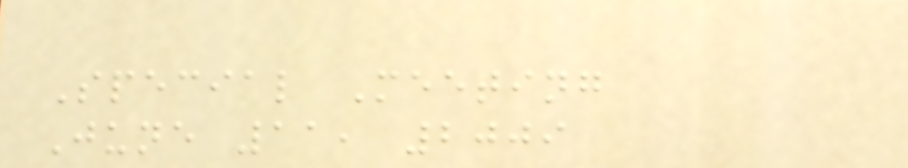Special Meeting
June 11, 2009
